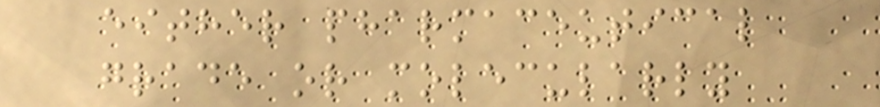either pharmaceutical
grade or molecularly
